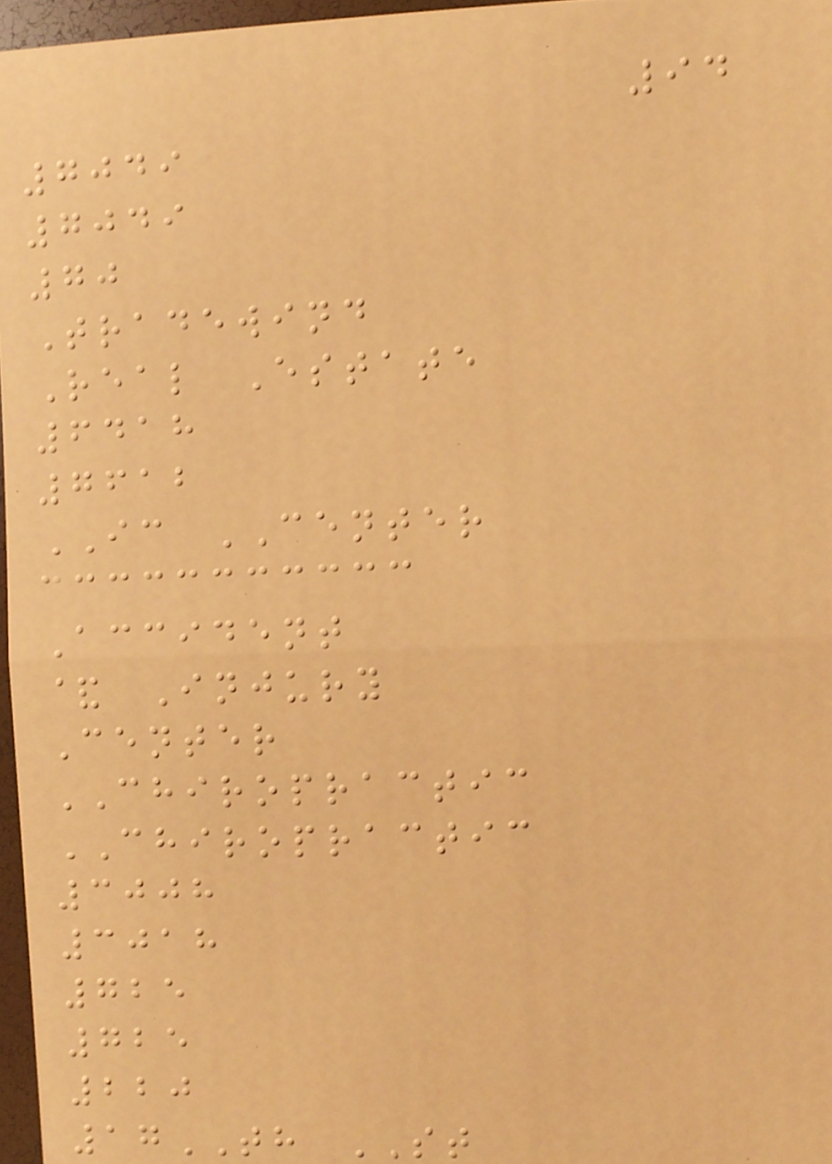94
7049
7049
70
Tradewind
Real Estate
6418
7612
IC CENTER
Accident
& Injury
Center
CHIROPRACTIC
CHIROPRACTIC
3008
3018
725
725
220
17TH ST
